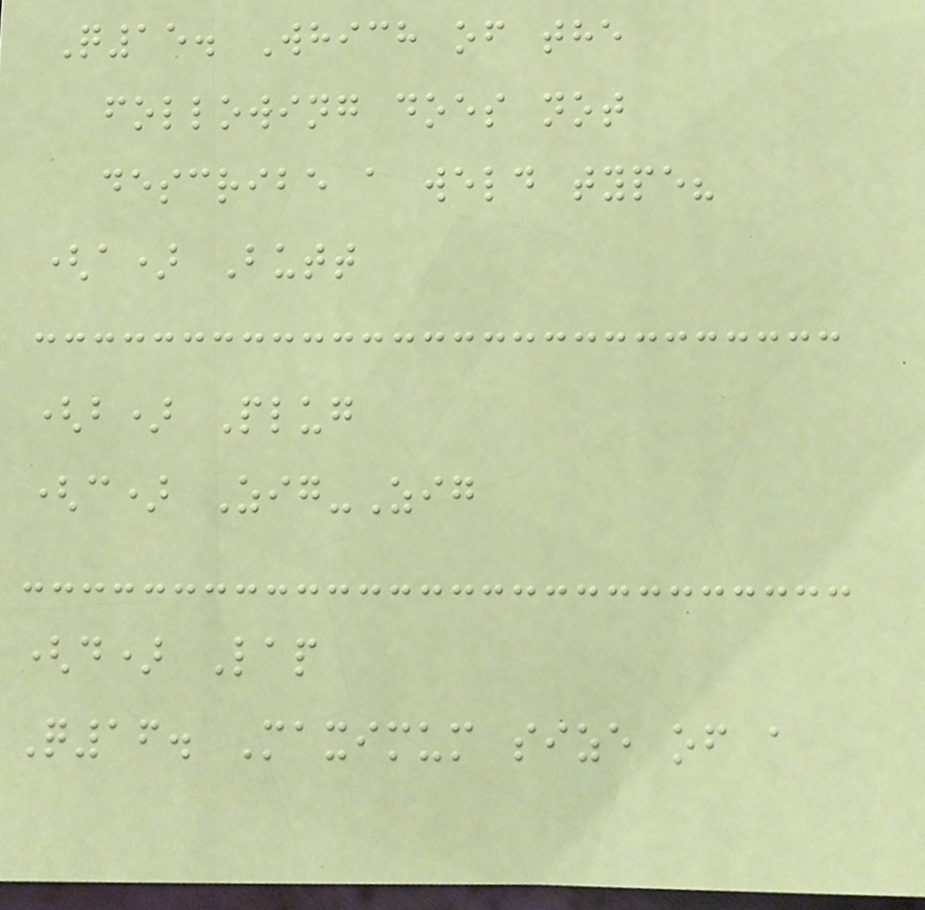Q15. Which of the
following does not
describe a weld type?
(a) Butt
(b) Plug
(c) Zig-Zig
(d) Lap
Q16. Maximum size of a
